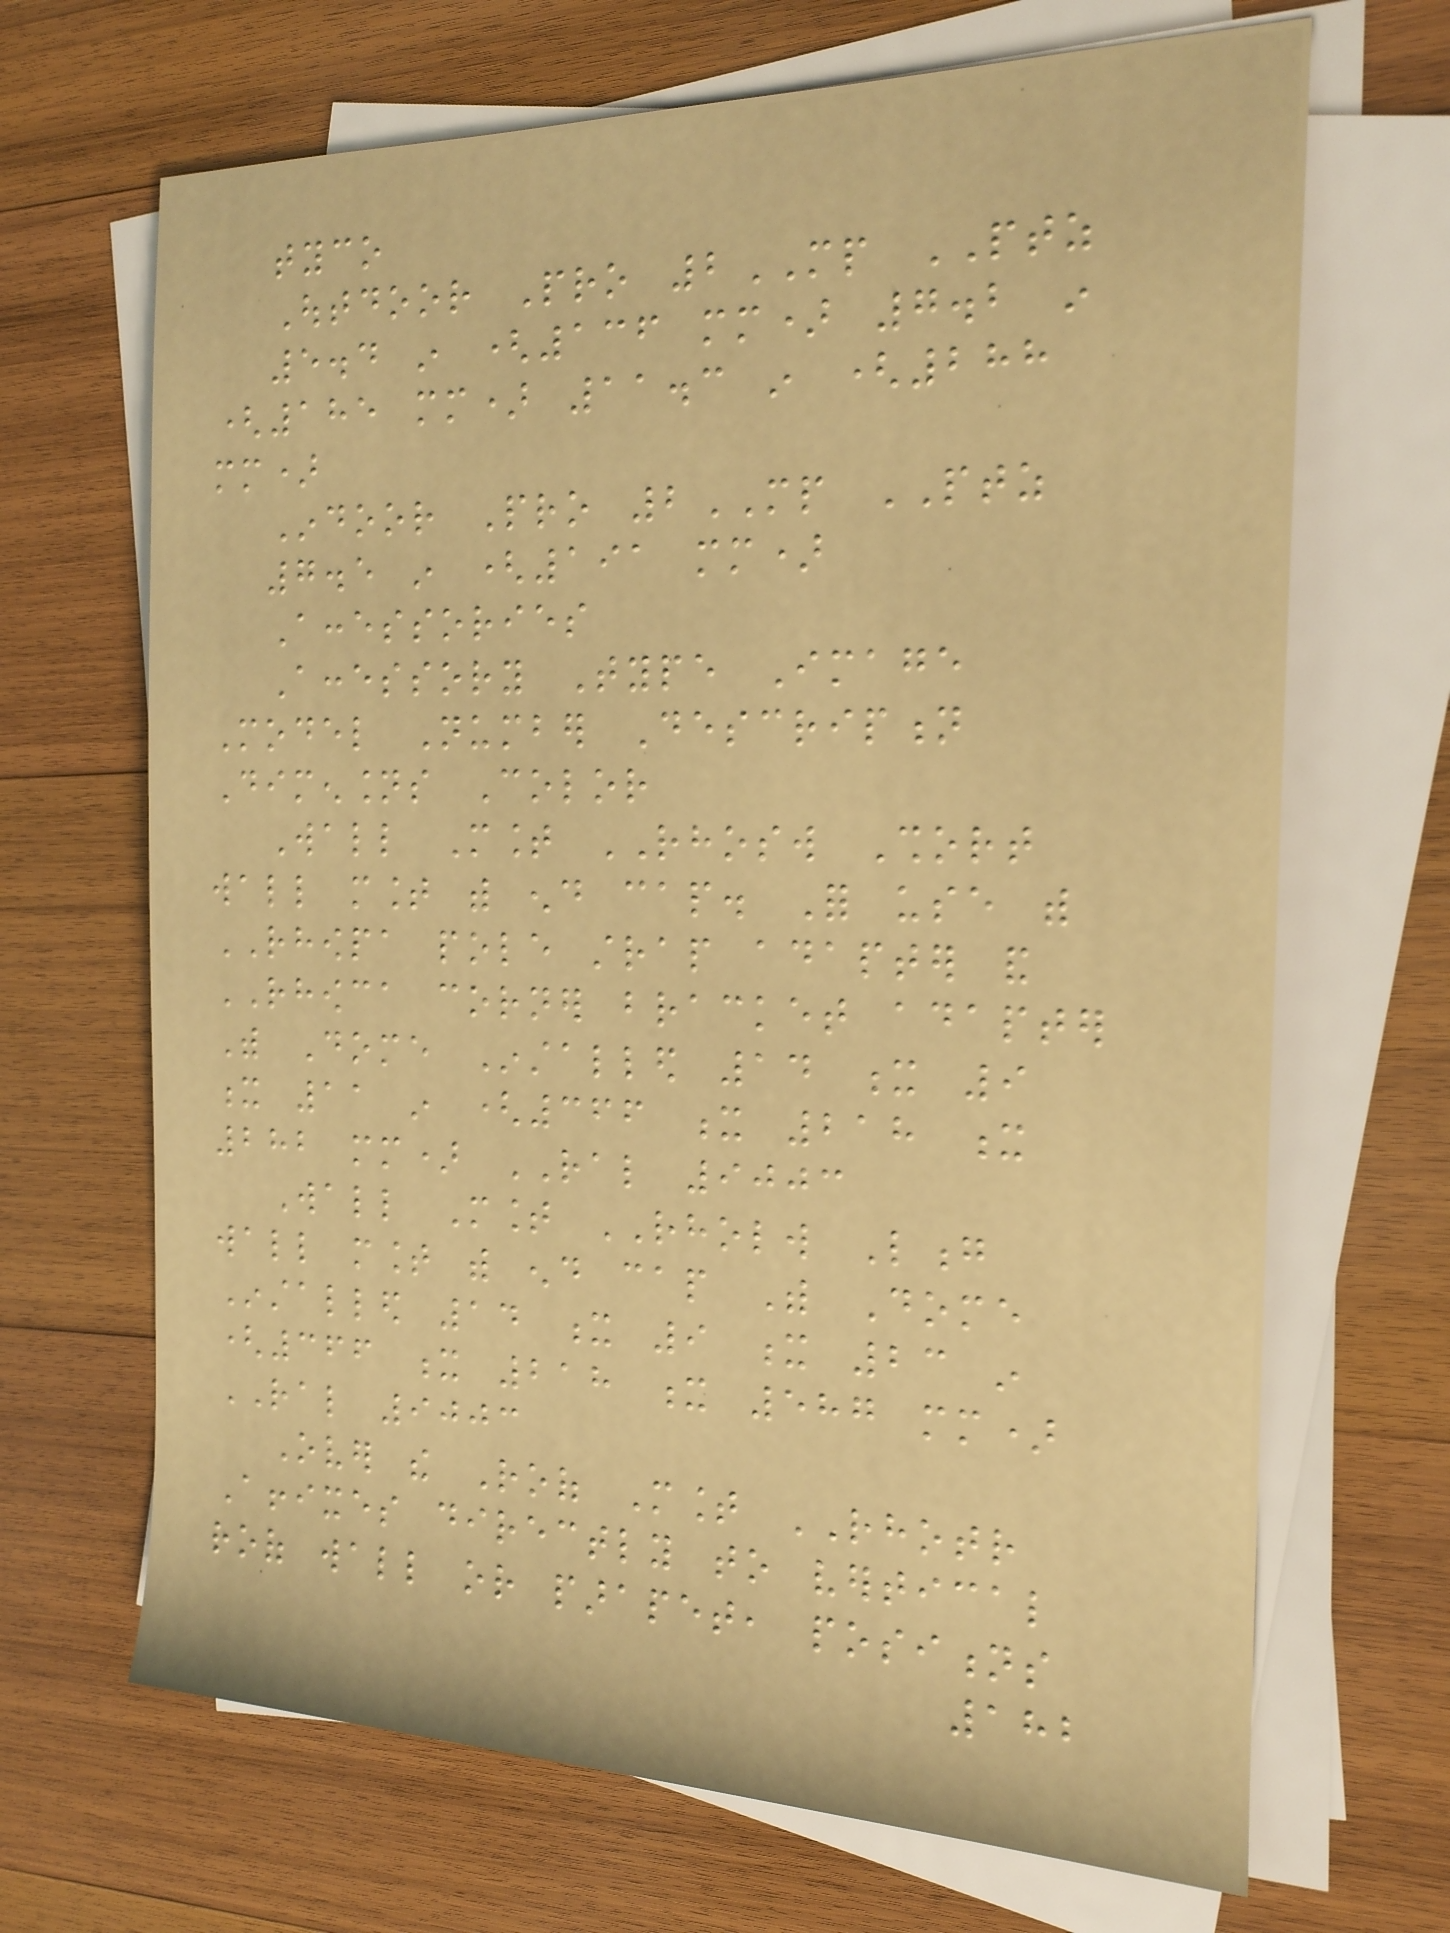tyco
Outdoor Pro 2MP PTZ
5.4 in (136 mm) 7.2 in
(185 mm) 11.3 in (288
mm)
Indoor Pro 2MP PTZ
7.5 in (191 mm)
Accessories
Accessory Type Image
Model Number Description
Dimensions Color
Wall Mount RHOSW Short
wall mount with end cap. For use with
RHOWPA pole strap adapter and
RHOWCA corner bracket adapter
With Dome Installed 14 x 9
x 11 in (366 x 218 x
282 mm) RAL 9003
Wall Mount RHOLW Long
wall mount with end cap With Dome
Installed 14 x 9 x 23 in
(366 x 218 x 587 mm)
RAL 9003
Over the Roof Mount RHOTR
Affixes directly to vertical
roof wall or parapet, positions
182
